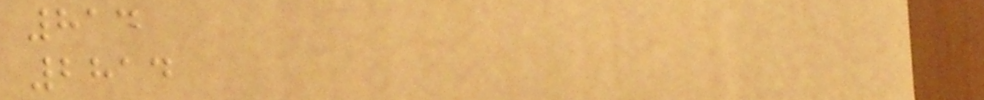814
2814
